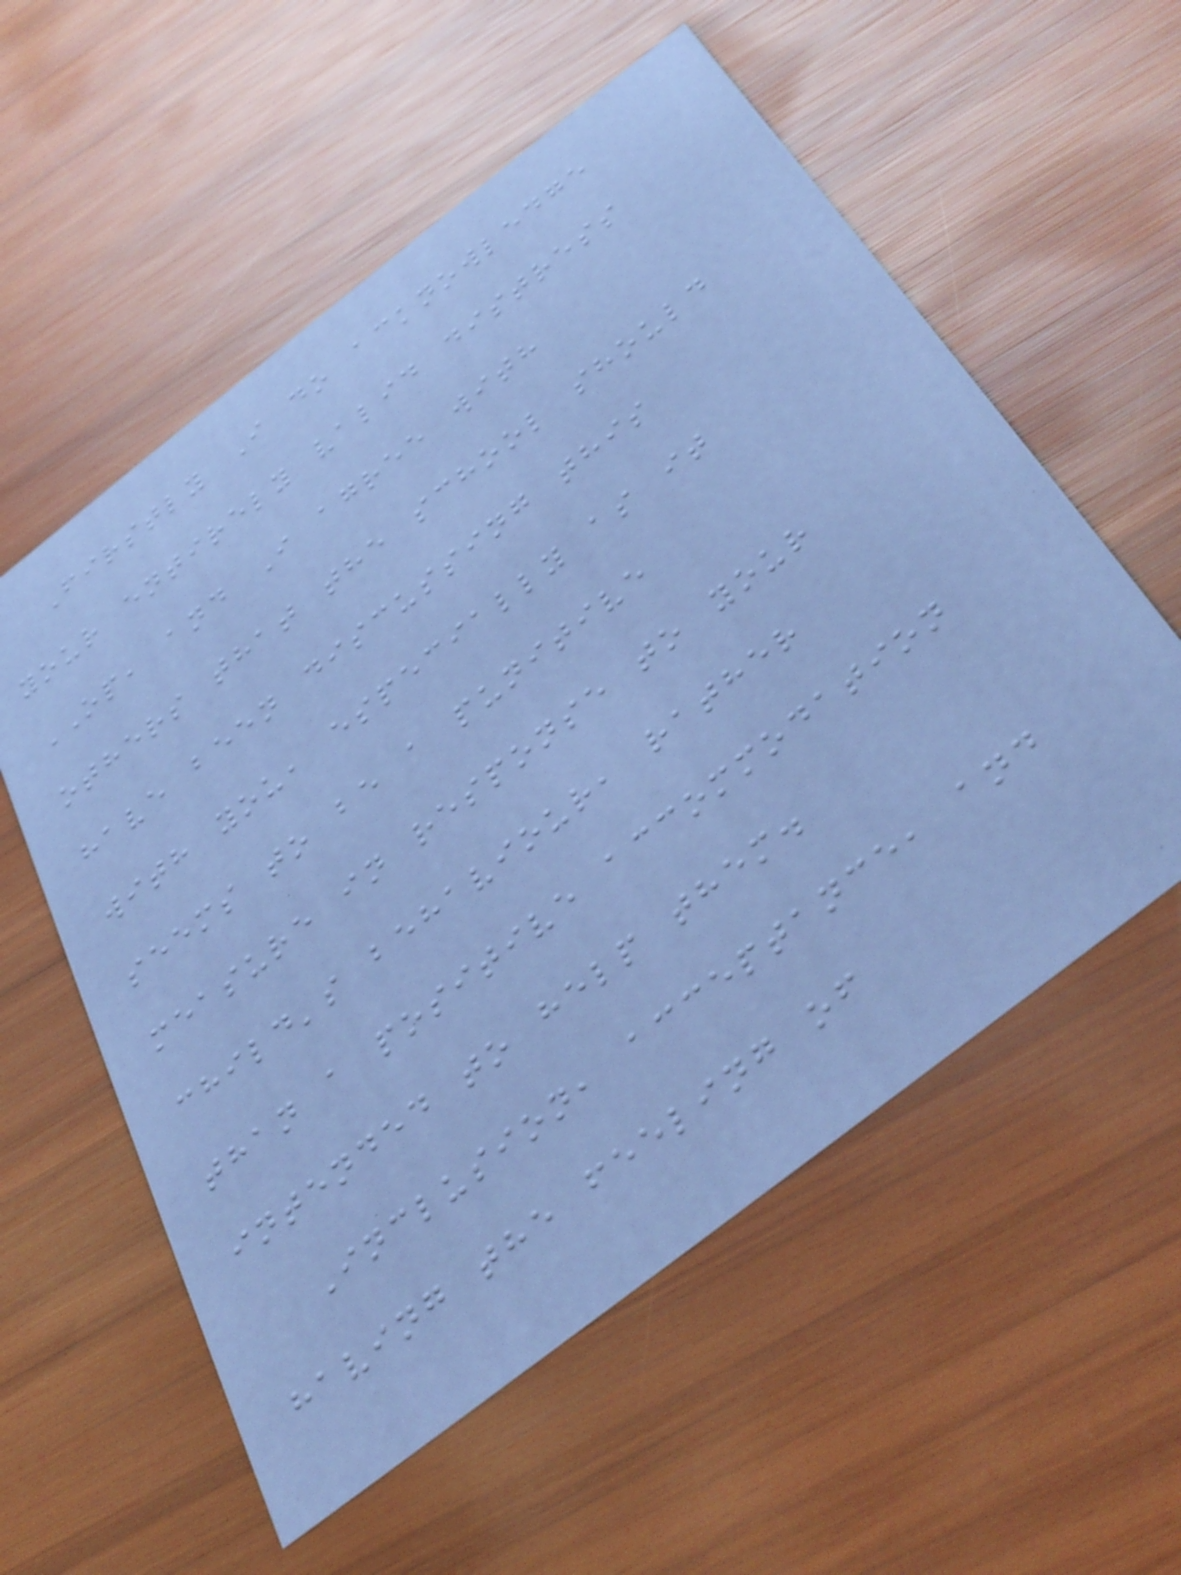Firstly I do acknowledge
your entirely valid distress
OP, and I agree with
others that the school should
have been discussing this
with you, especially as it
seems to be a punitive
measure in response to your
child's behaviour, rather
than a positive accommodation
intended to help them.
Inclusion, acceptance, and
having the feeling of
